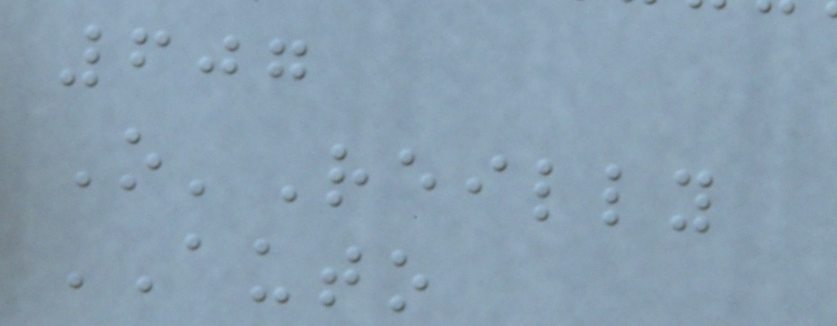607
O'Reilly
AUTO
